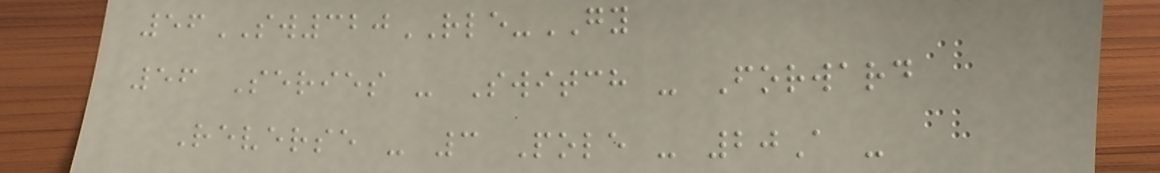56SW320RLE-GY
56 Series - Switch - Forward
Reverse - 3 Pole - 20A -
